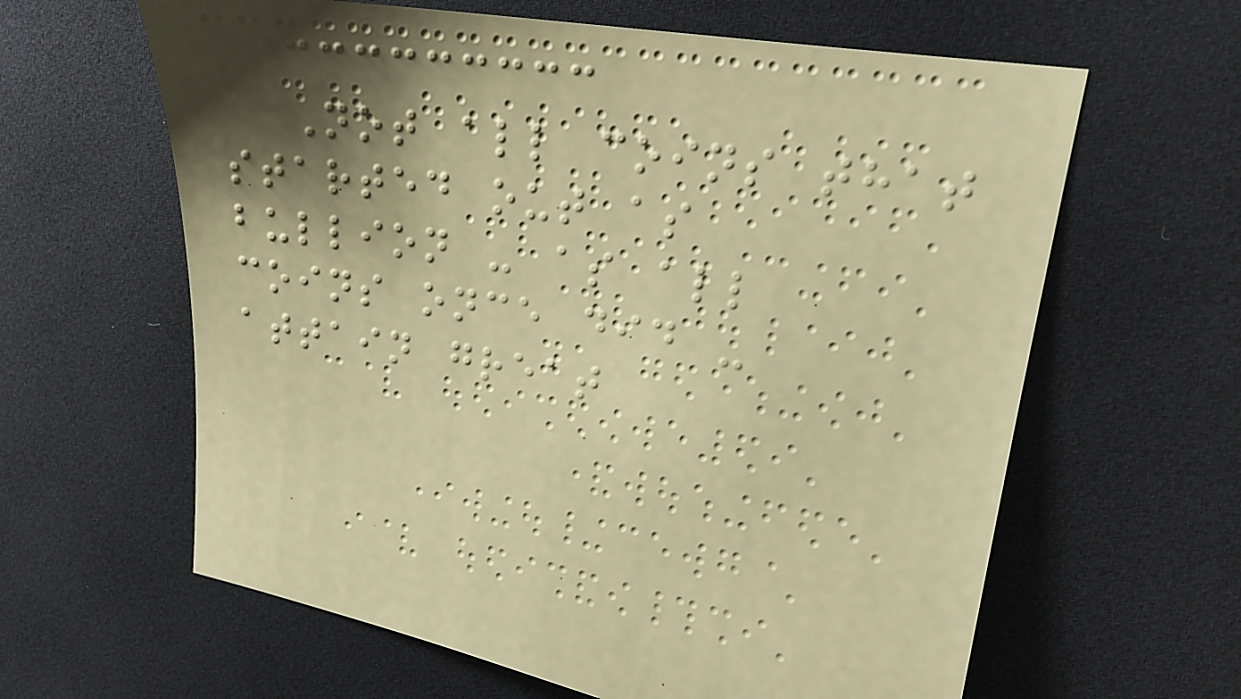Not all coins that
started out as
bullion - as all
coins once did -
attain great
